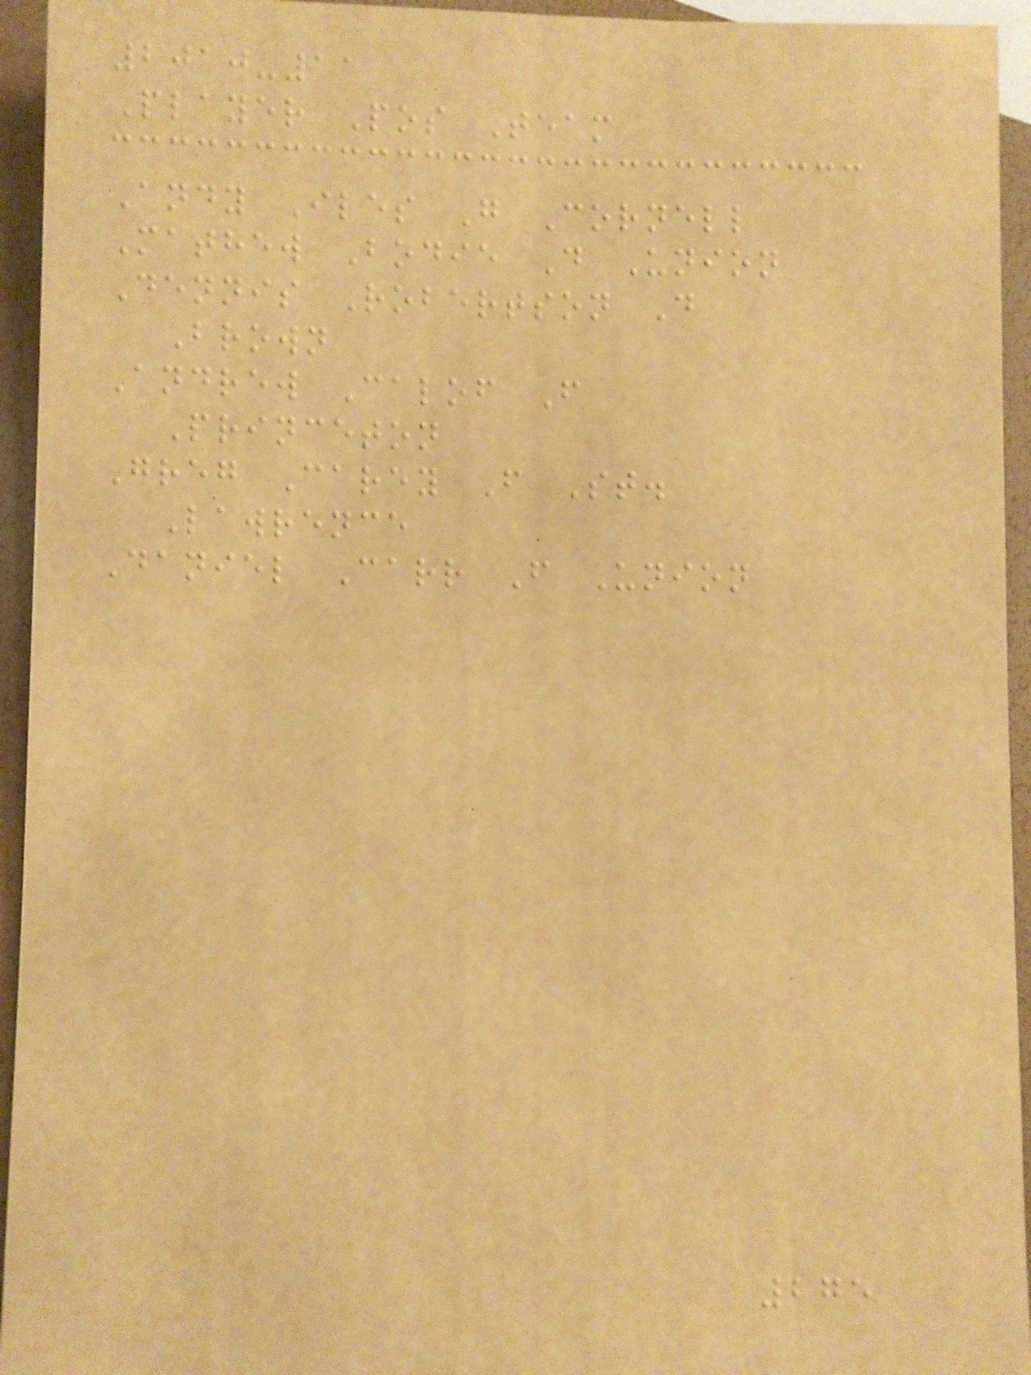2010-11
Player Pos Team
Andy Iles G Cornell
Mathew Bodie D Union
Dennis Robertson D
Brown
Andrew Calof F
Princeton
Greg Carey F St.
Lawrence
Daniel Carr F Union
275
